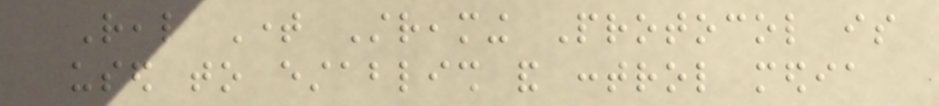Real Time Streaming Protocol is
used to establish and control media
